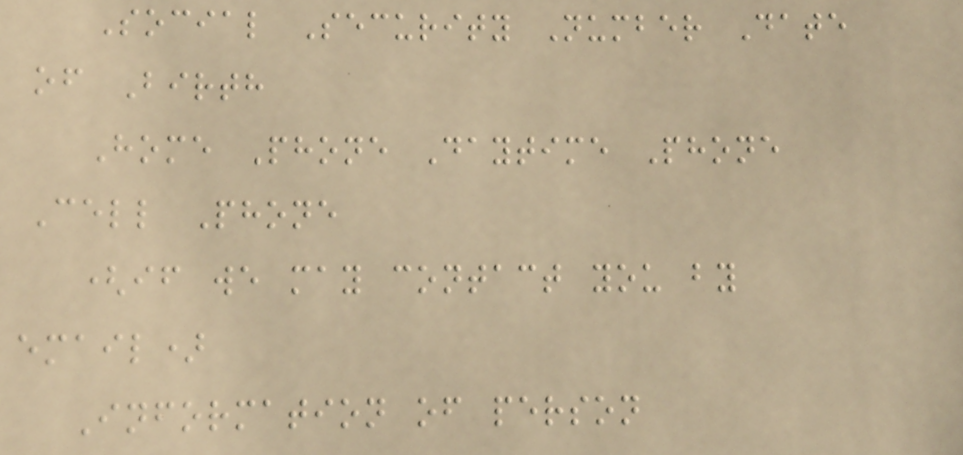Social Security Number Date
of Birth
Home Phone Daytime Phone
Cell Phone
(if we may contact you by
email)
Information of person
